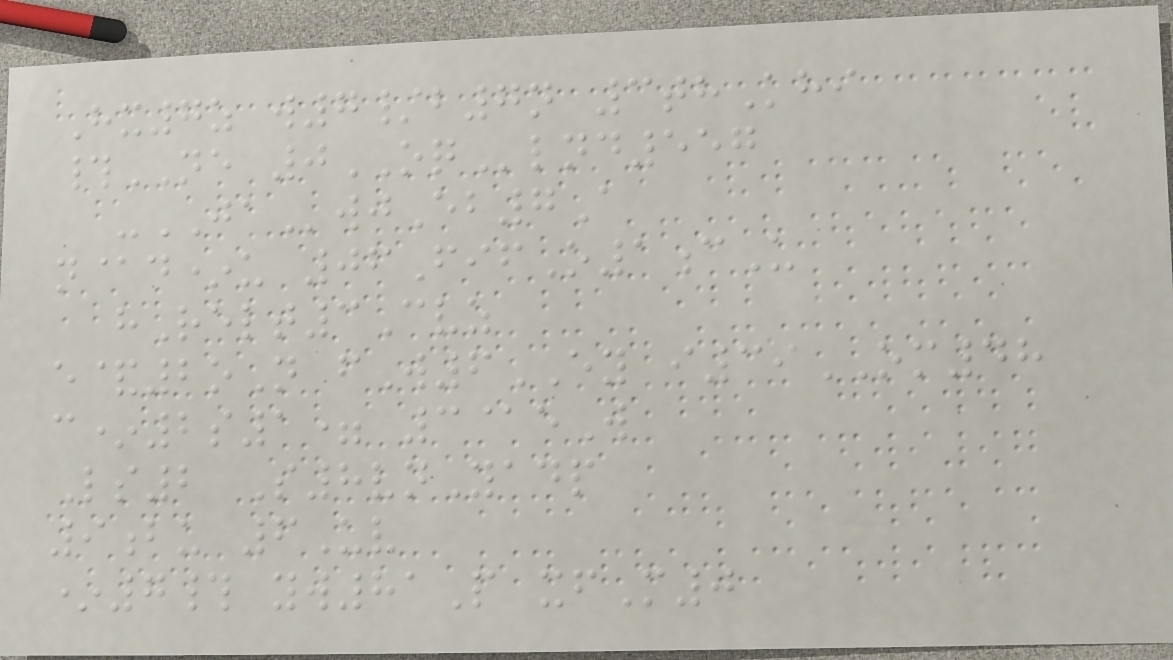Hx7z w7/b7n 3thKhi
#NE 0OQlnd557
-JAwjEb7A
n@d*u 06FifO1cU
hRelt3Cvz
e&2oN fW6EY i39OM48
c*2s1= 3@eW
Ls2 S8vnYadp
9bu 6Uv
*7# yw81P xfM0
